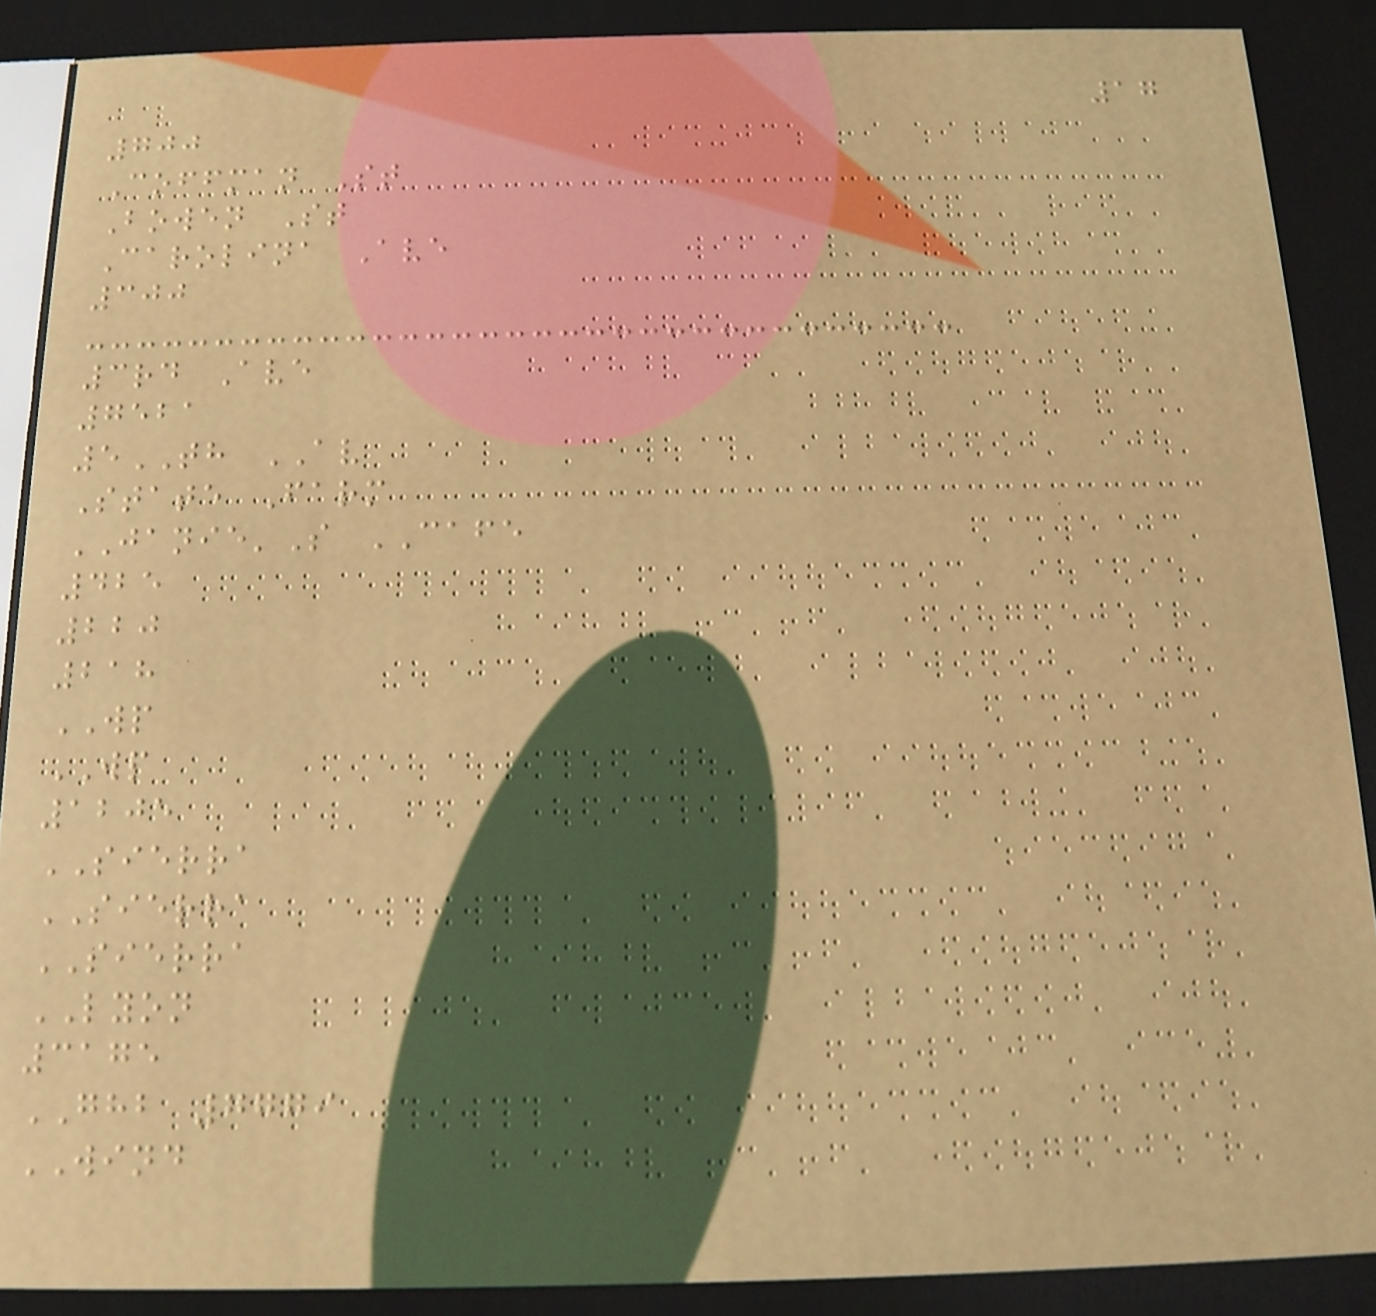17
700
Coffman St
Bowen St
Carolina Ave
300
3rd Ave
7521
5TH AV
State Farm
JANIE'S CAFE
425
220
218
WP
WP
1205
SIERRA
SIERRA
SIERRA
LYON
3175
GHB 7779
WIND
